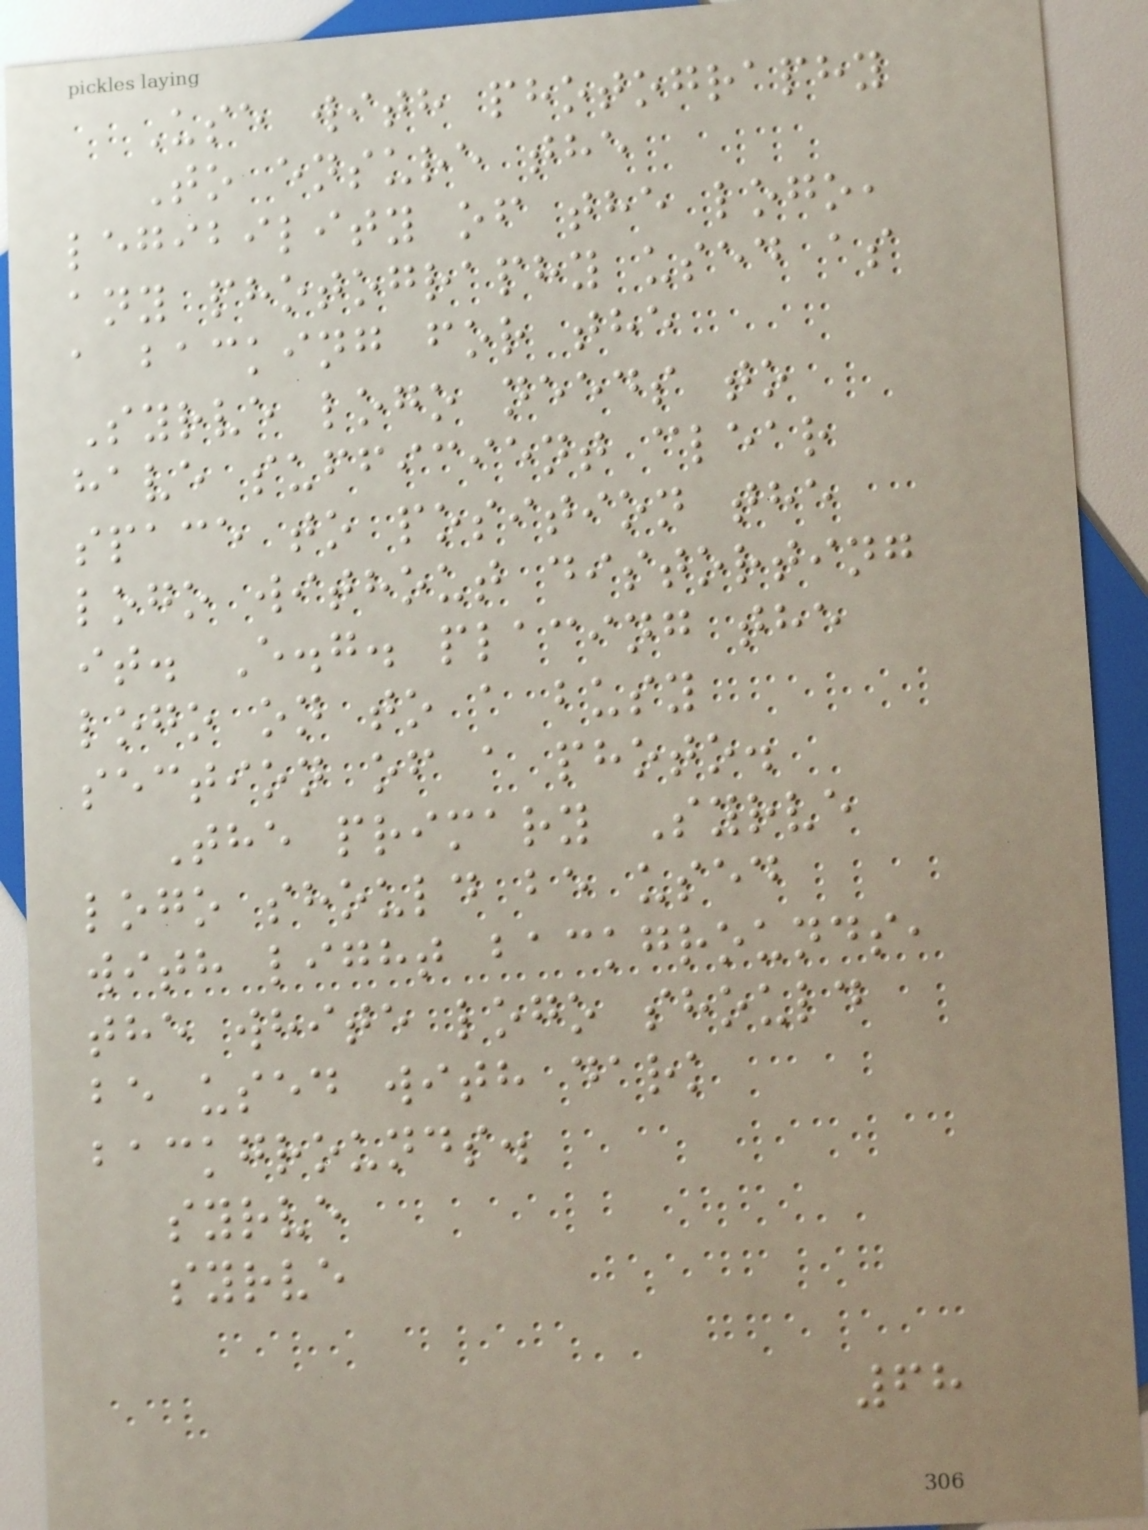Use with photography
To ensure the
legibility of the logo,
any photography used as
a backing for the
Syrve logo needs to
have sufficient clear
space to position the
logo without distorting
it. E.g. placing the
logo on to a busy
section of a photo.
The primary Syrve
logo should be used
with light backgrounds,
the white logo should
be used with dark
backgrounds.
syrve
syrve
68
